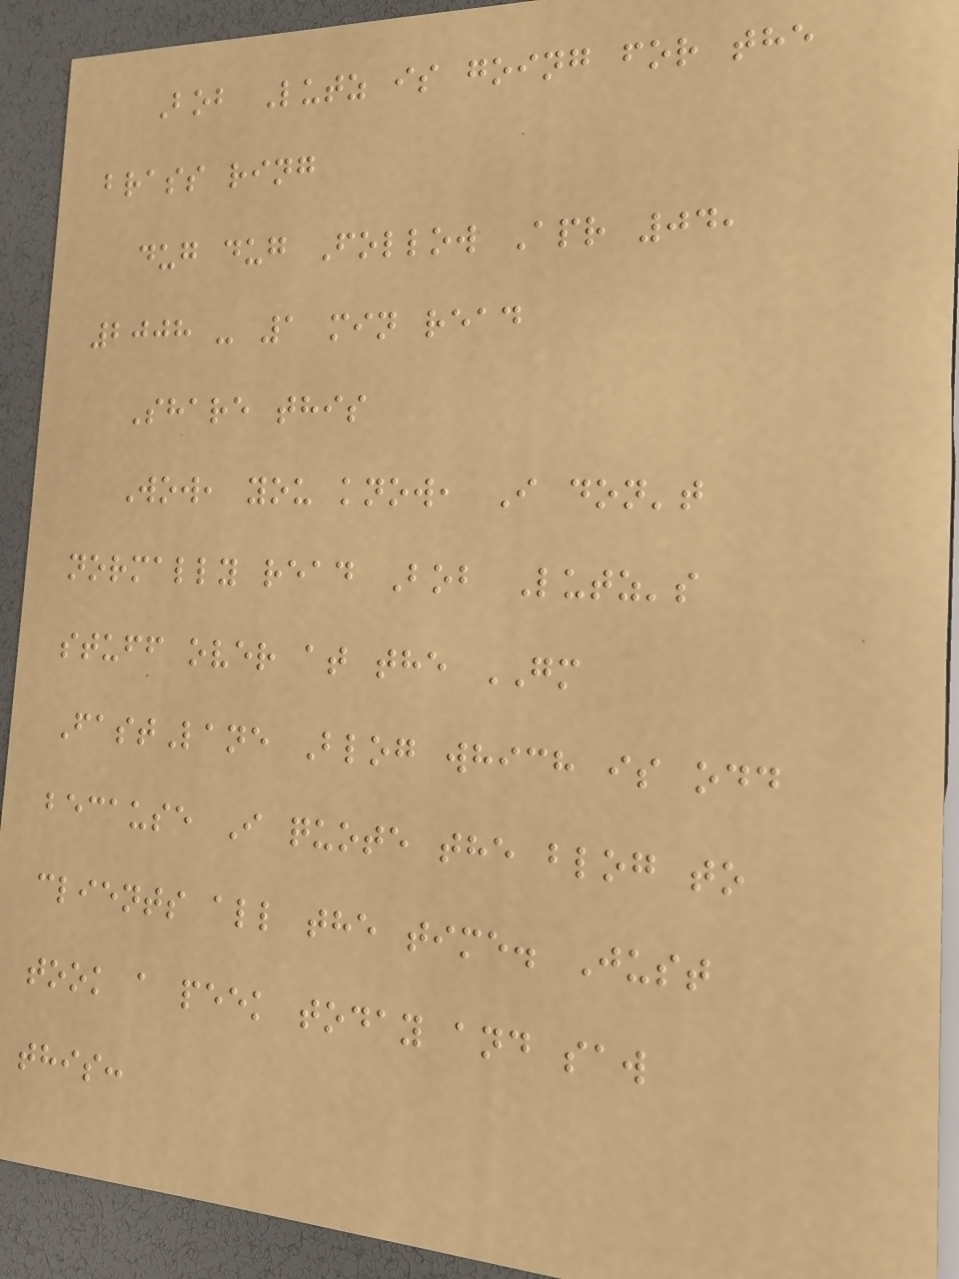Bob Lutz is going for the
brass ring
dug dug Follow Apr 04,
2008 - 1 min read
Share this
Wow, you know, I don't
normally read Bob Lutz's
stuff over at the GM
FastLane Blog which is odd
because I quote the blog to
clients all the time. Just
took a peek today and saw
this:
